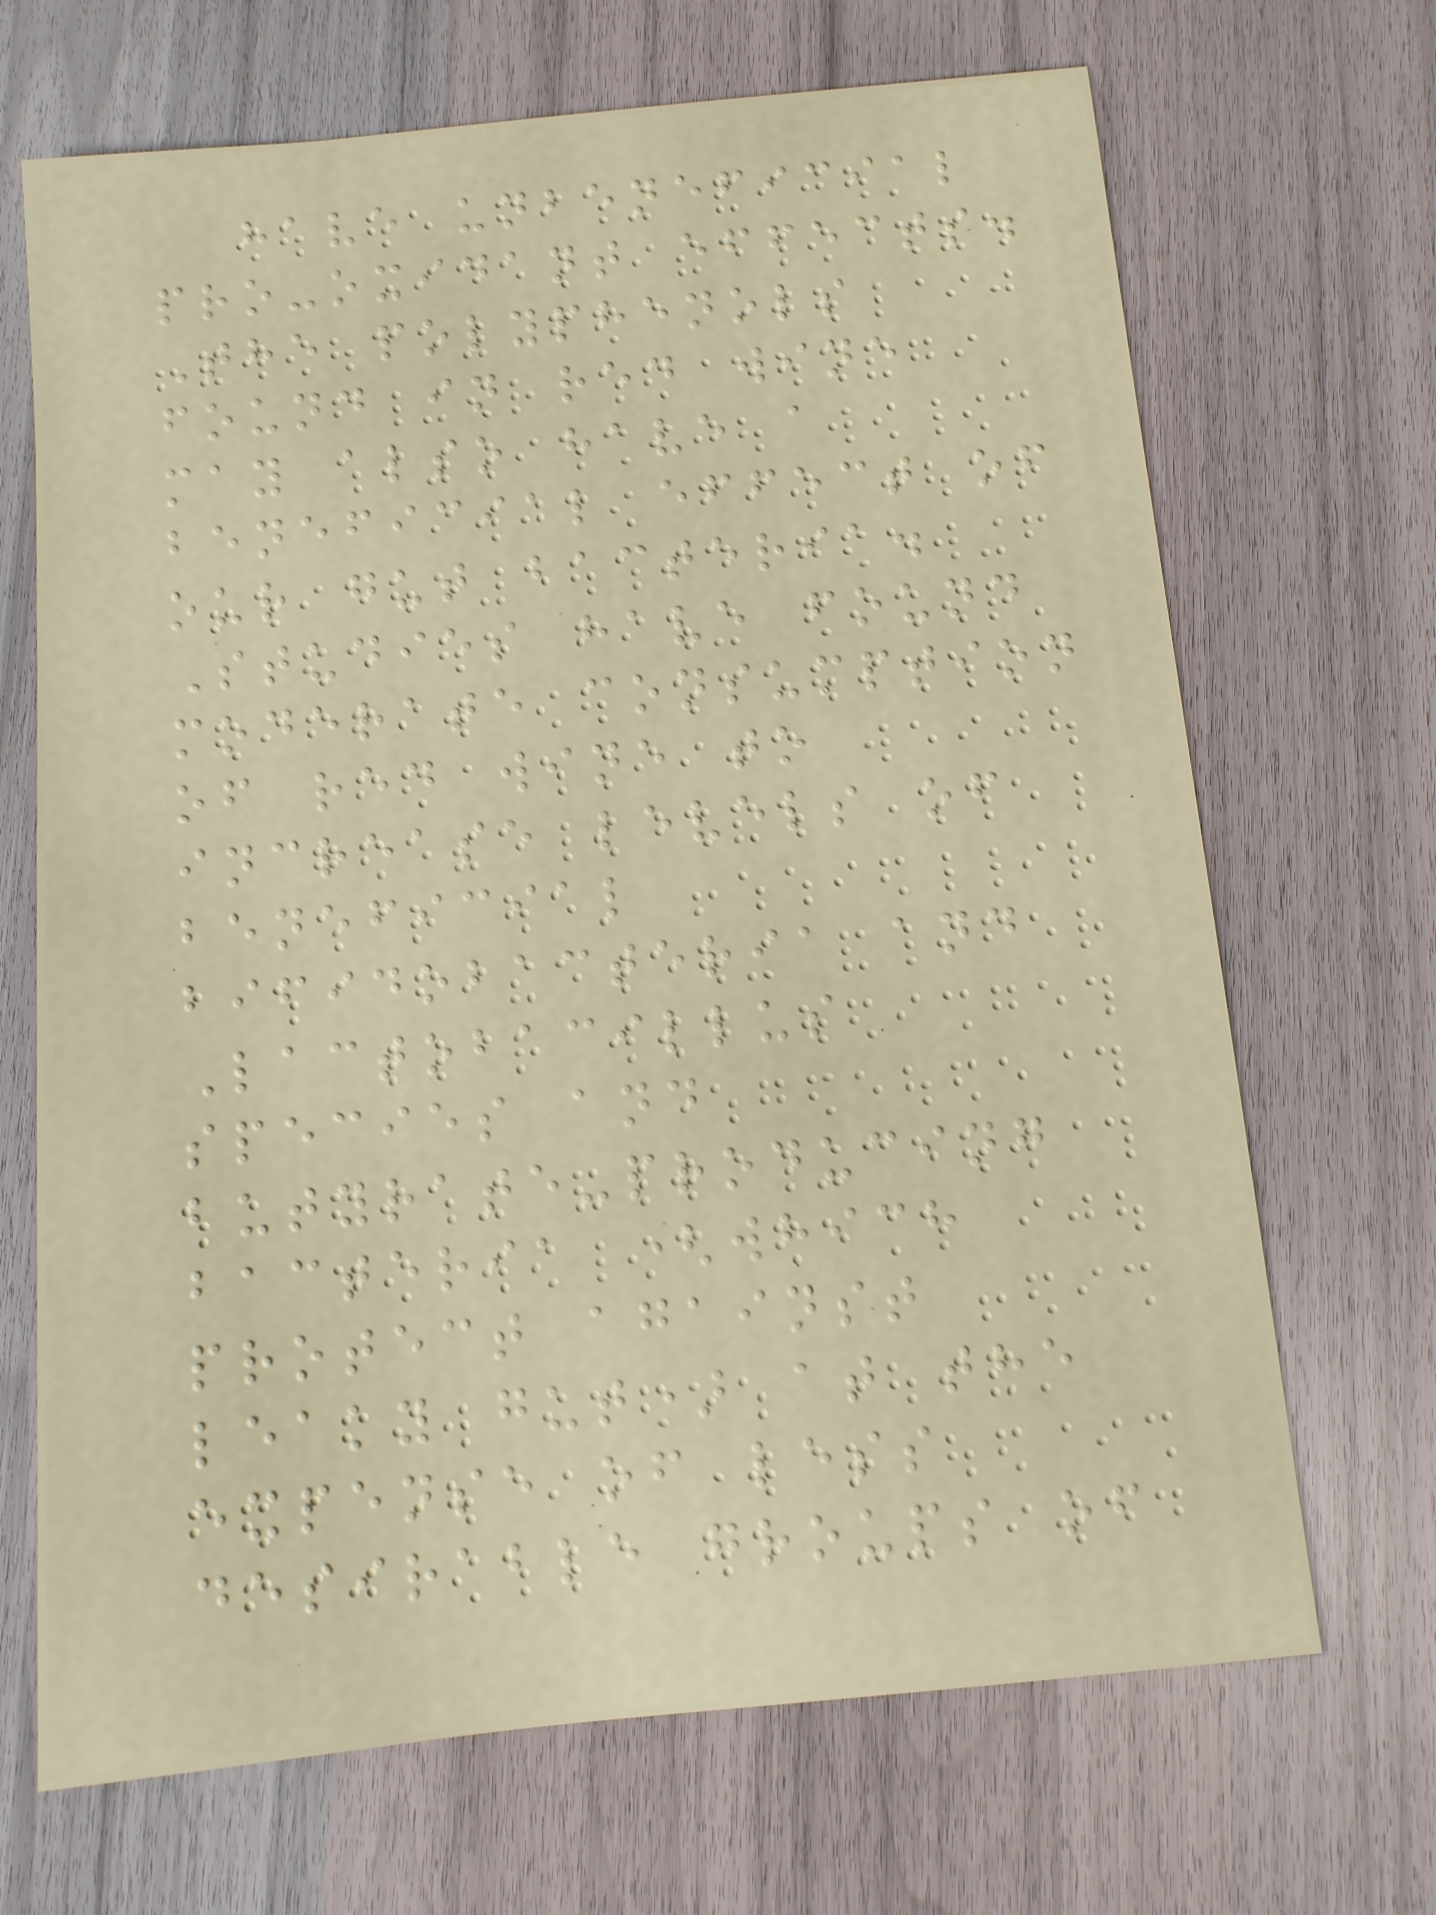have unbeneficial
pro-oxidant effects.
The polyphenols
found in red wine
may also have a
beneficial effect of
our gut bacteria.
Studies have found
moderate consumption
of red wine to
increase levels of
beneficial
bifidobacteria and
Lactobacillus
species and
butyrate-producing
bacteria (which
protect against
leaky gut) at the
expense of less
desirable groups of
